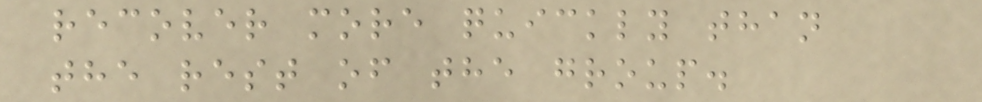recover more quickly than
the rest of the group.
